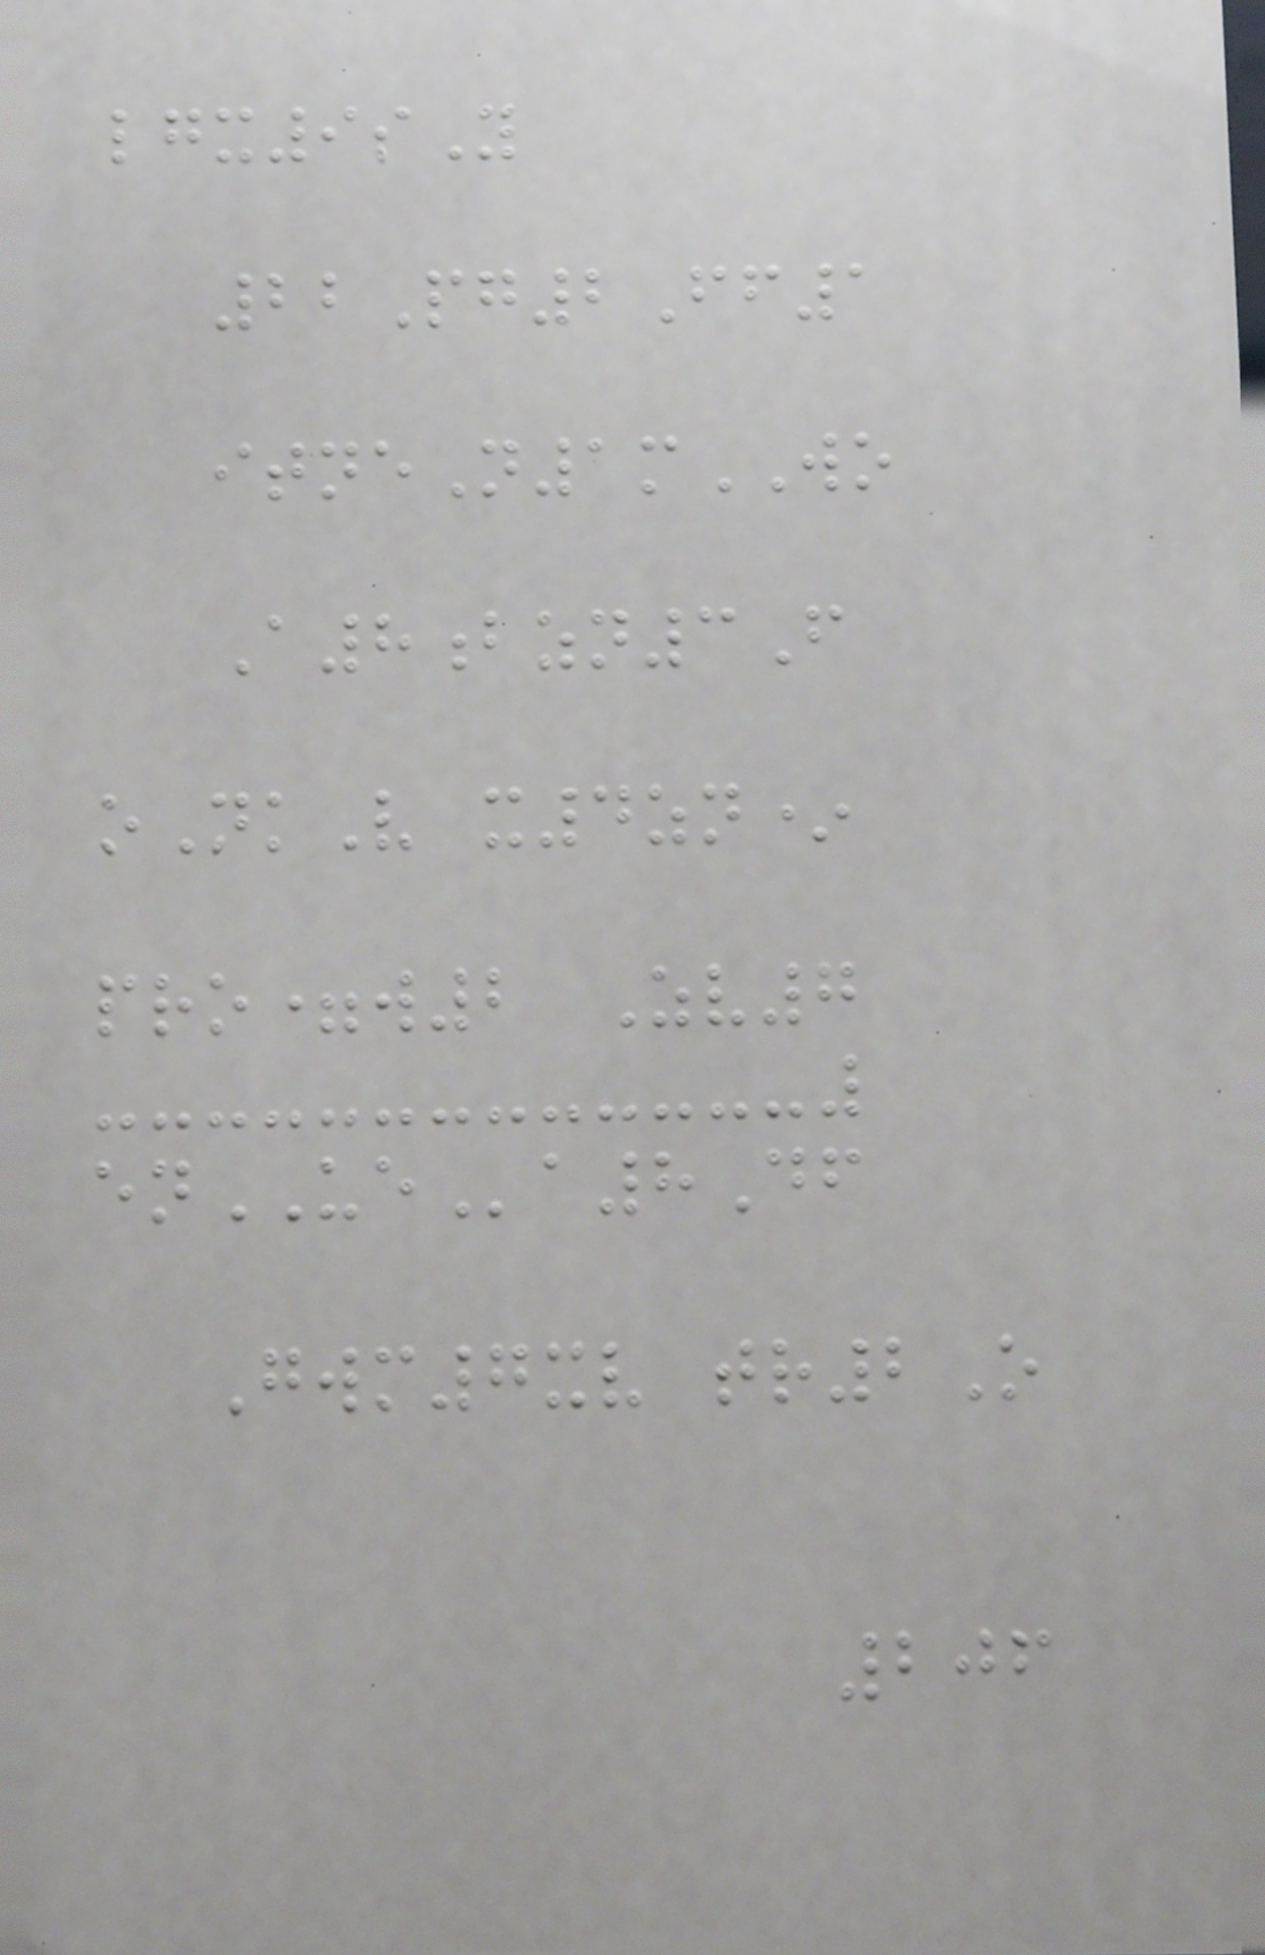lgx9sY
22Pg2Ff1
itneN1mWO
A8bzn3F
oNkV x4zn*
pro=w2 Zv7
enUEa8Df
Gwm7xv tr2O
206
